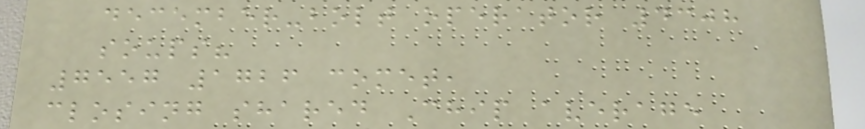december-bolt operator 4308
soups?
7557 1726 comet,
closing shared Chip average
